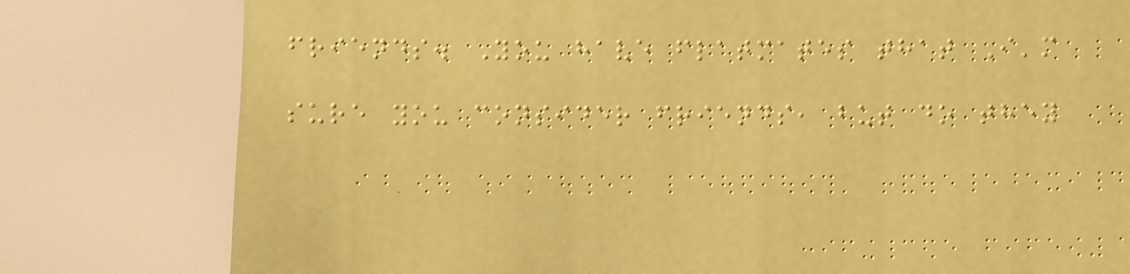friends. You have flatmates that I'm
sure you consider friends, but do they
